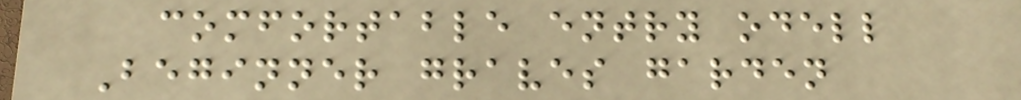comfortable entry odell
Beginner graves garden
